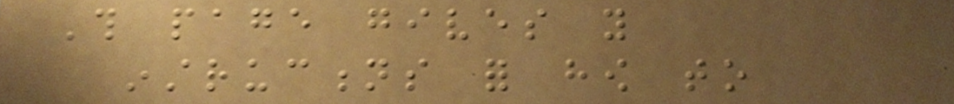This page gives you
instructions for how to
